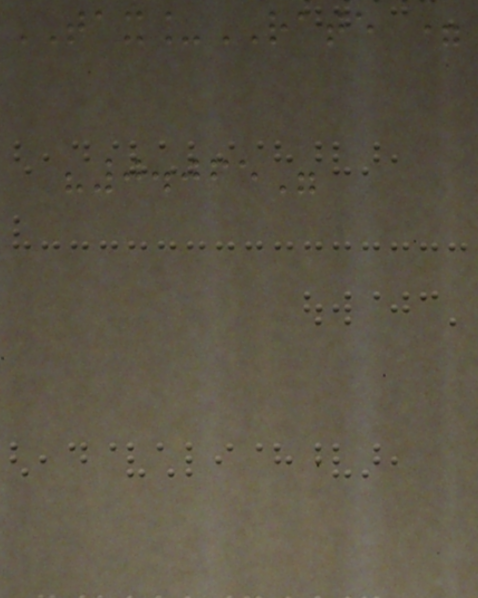TAX_RATE =
"0.065"
